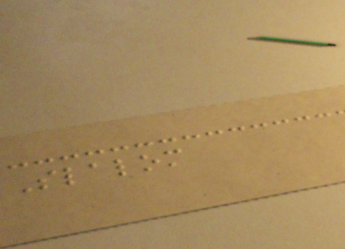Slalom
